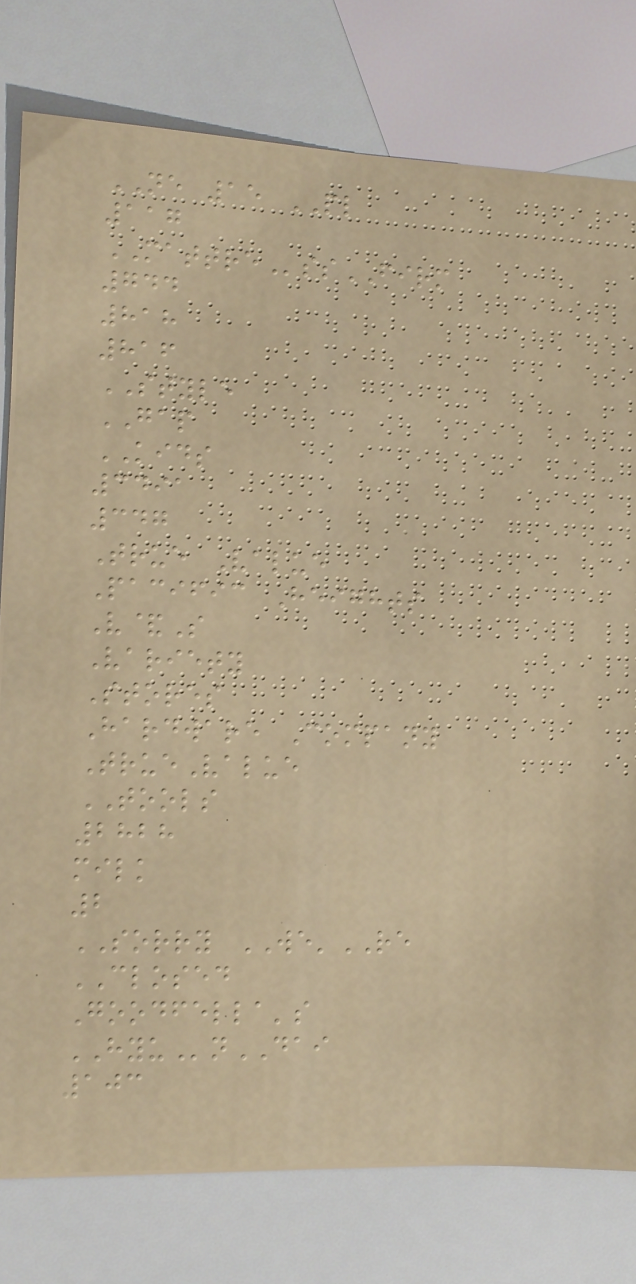NE 15 PL
117
MATTREssFIRM
744
818
816
STYLE
GAP
KIDS
3491
347
True Value
Pacific Heights
V&S
Variety
Stores
Hardware Company
TrueValue
TOOLS
2828
milk
2
SORRY WE'RE
CLOSED
Goodfella's
HYUnDAI
103
